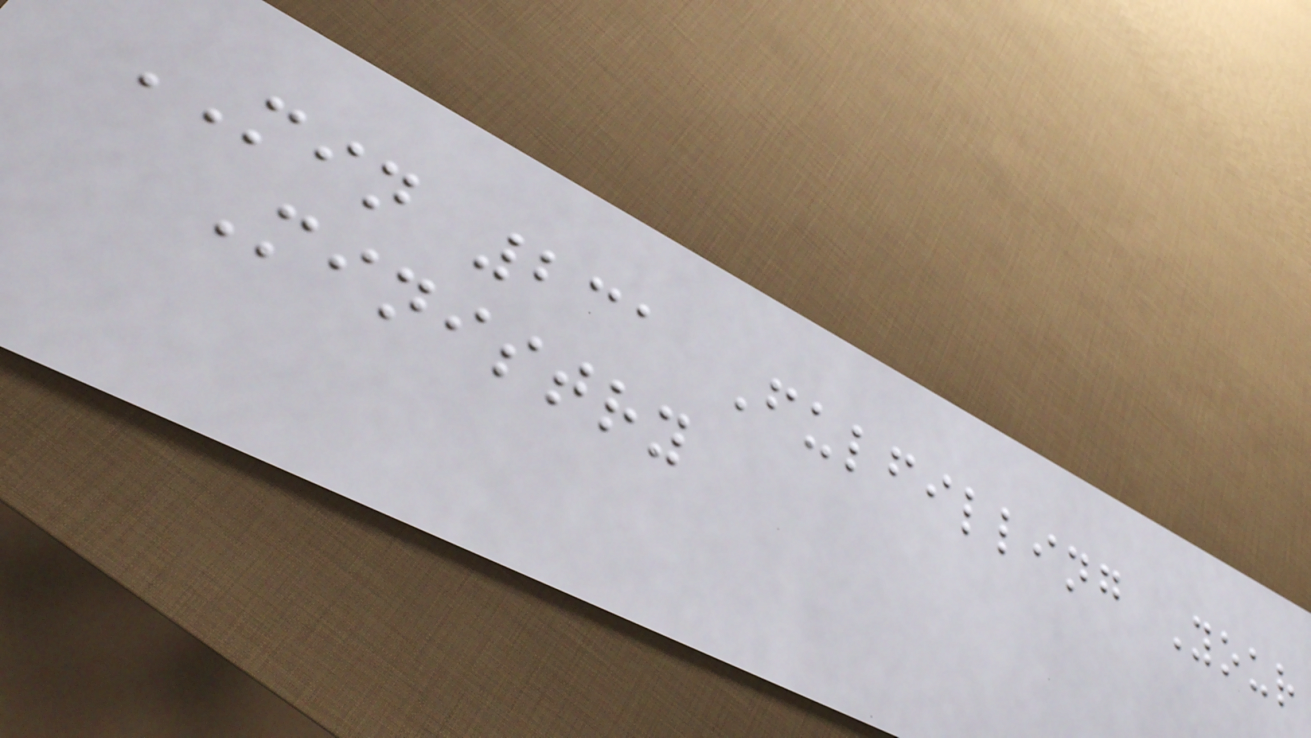MIN 231 Fulfilling Your
Ministry
